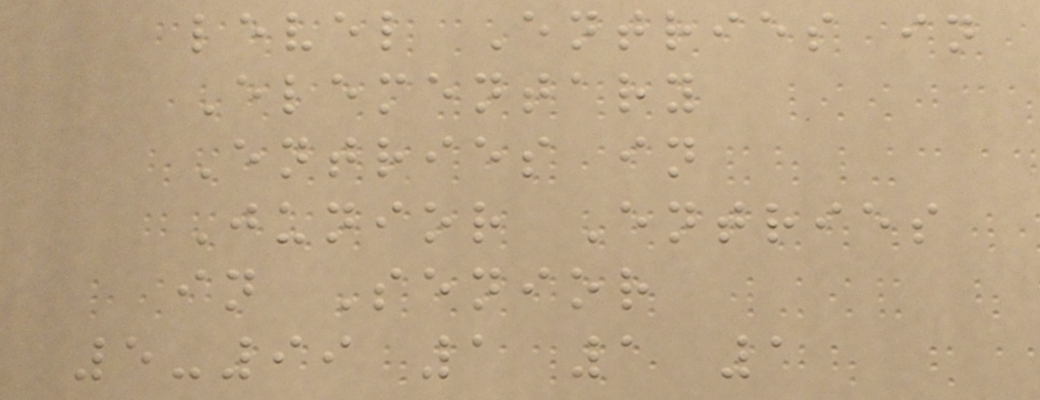level Entries in
Elementary
Entries in
Junior Entries
in Senior
5-99 1 1 1
